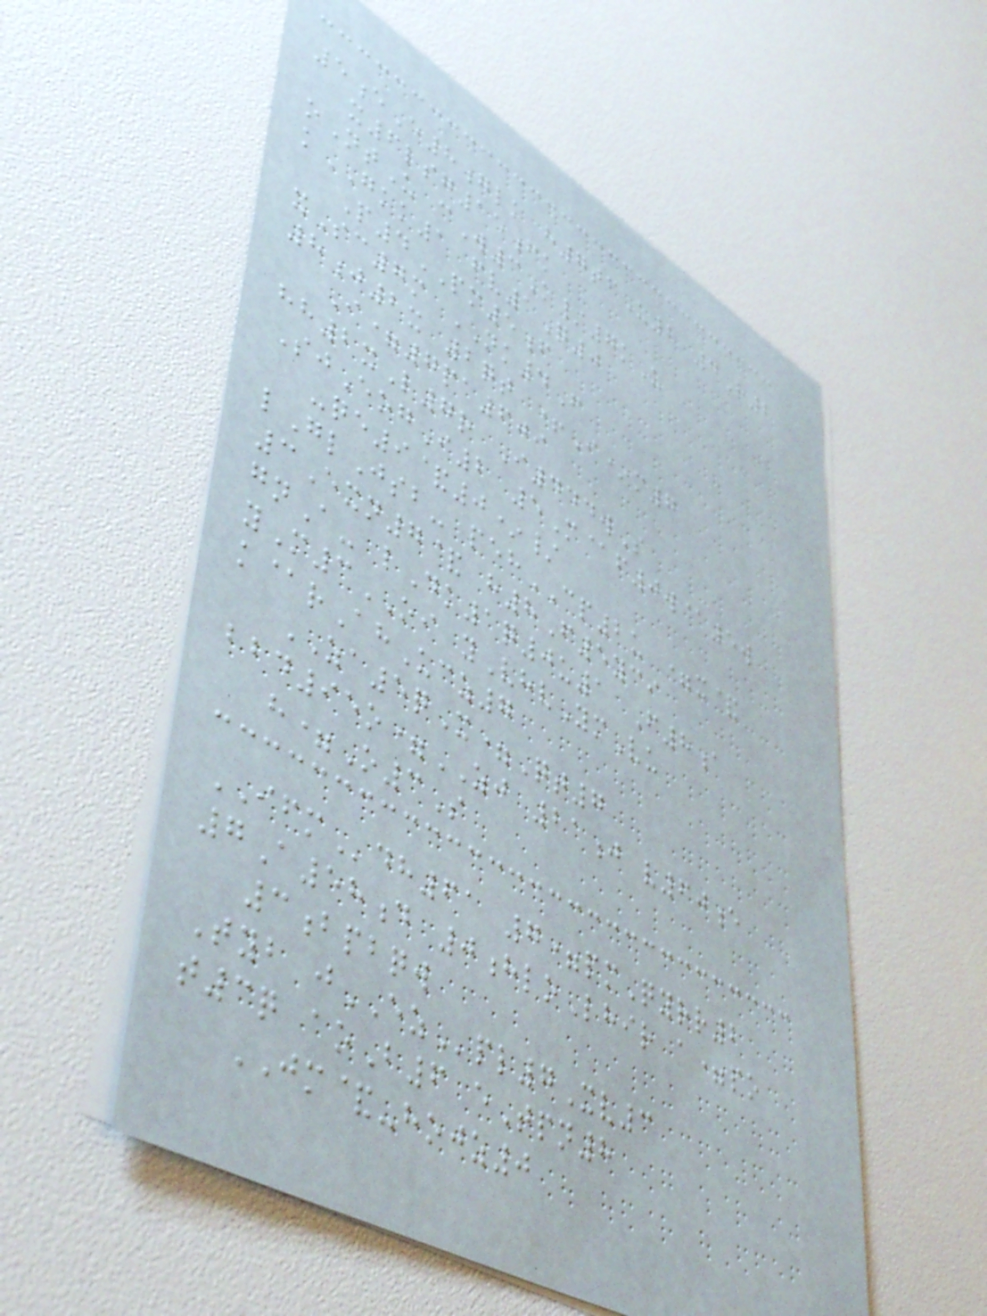5eE8glk h7tfU2 7R2
x6lsg15fk
oNtU cW3K/7kU
kGKK1 fv1Q0
P4PM5f
xSc7m NK4F
8j2x 2qt +I*m7
I=7pa609
hh2xL7r I444wS
SjEogI2 5M@f0w@5w
-qe9&0*/
lGlJsb- pehCP2u =x&
3Exn7& h8F5yci
gnA- lDk1q0u1 F8a
yM3OI yVhvYmVu
k@rAhUcz7
ZA5qX=Qt7
bbd95o=ZJ 21j v60e
h=O3S
IFMdh61 7=pmQyrr2
7A58d 0hloLhir a=po
3bpbqw
Tyb jEZpl7Xv3
t3q aoB6 eTpn8
JM&-hojz0
